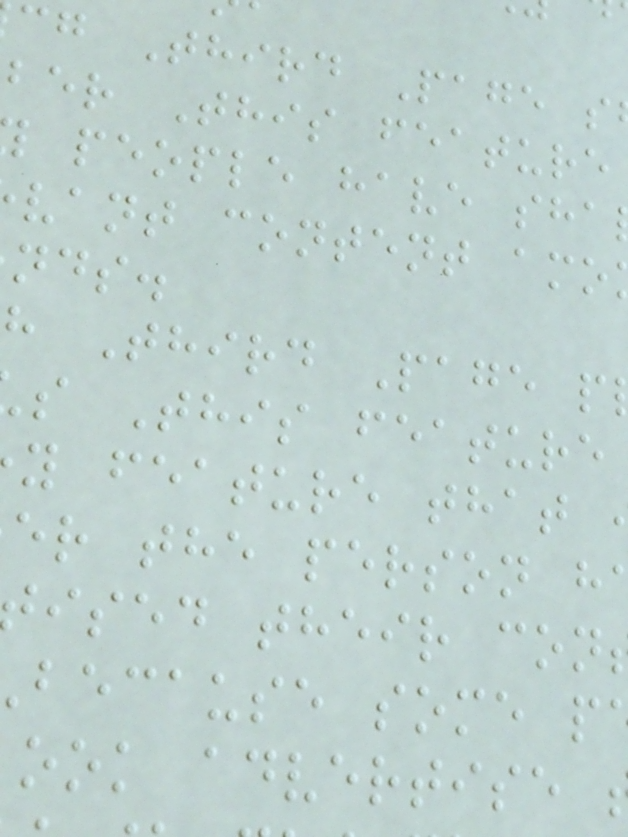cg Third Page s
ber This feature
people have sha
vant content amo
nds.
h Third Page p
s This feature
y feature that
er the person h
ised their con
because some p
ook advertise
